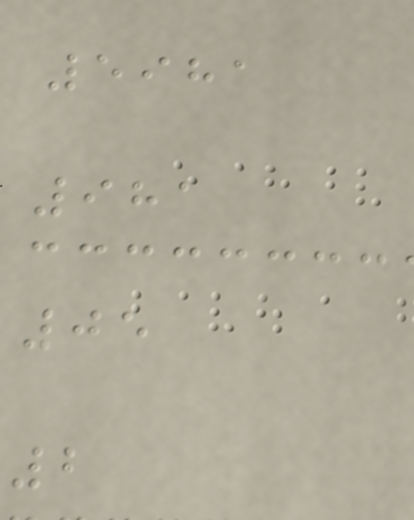5981
981
05
2
